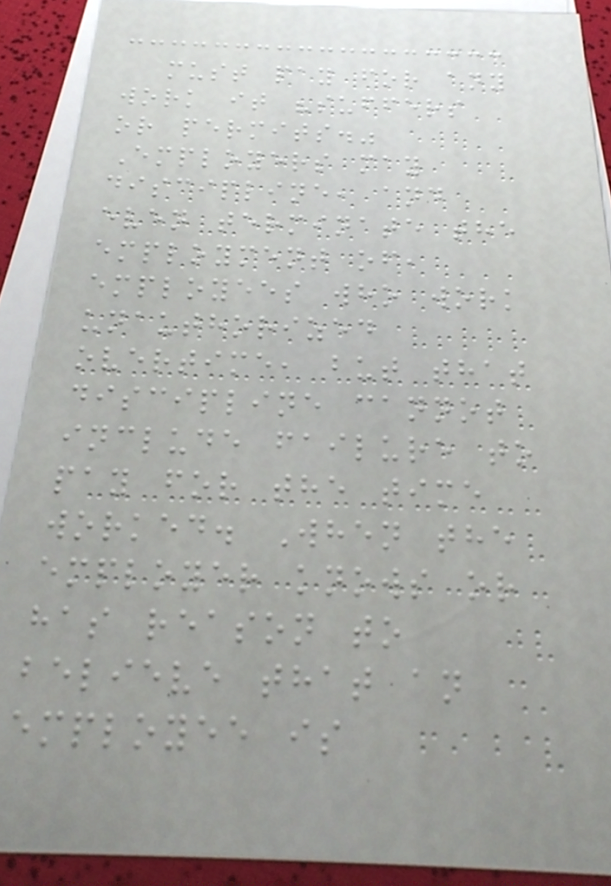must pay for any
work it "suffers
or permits."
Employers may
discipline, and
even terminate the
employment of,
employees who work
unauthorized
overtime, but that
discipline cannot
include failure to
pay for the time
worked. When the
employer knows or
has reason to
believe that an
employee is
